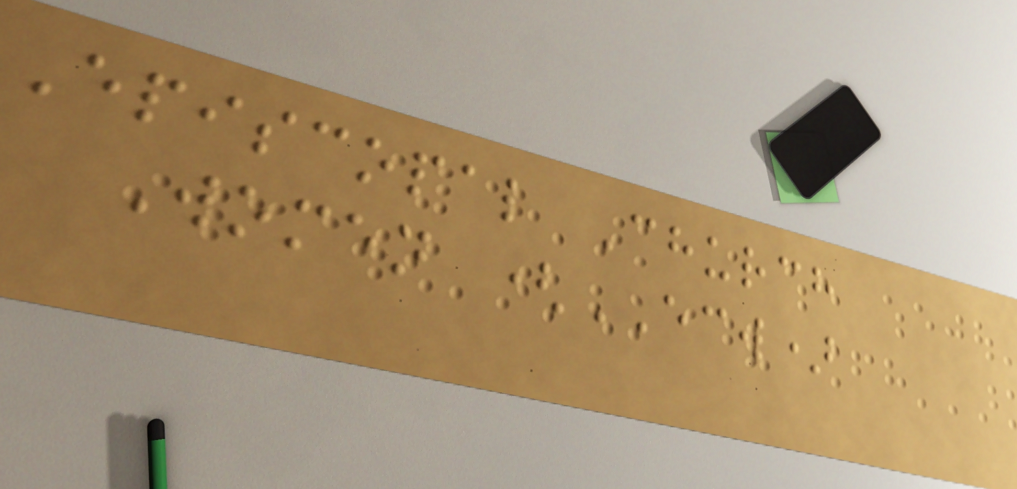Episcopal Church
Women (ECW)
